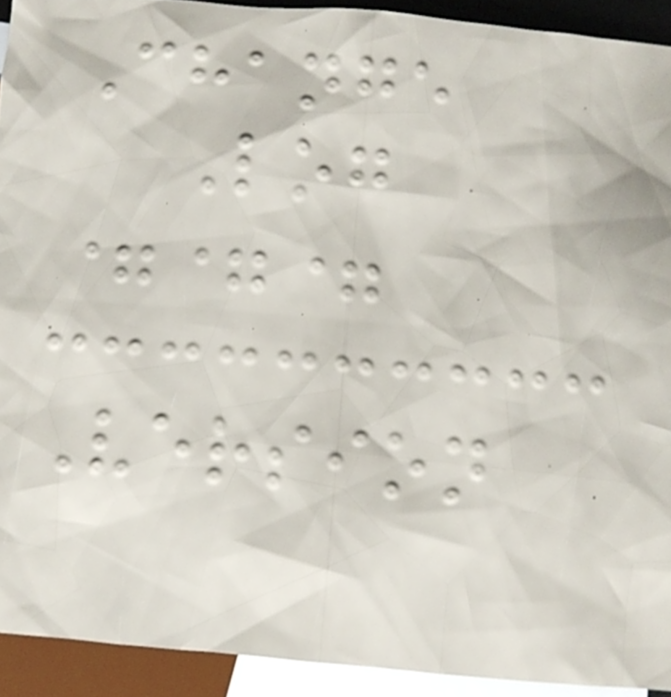Change
Log
===
Version
